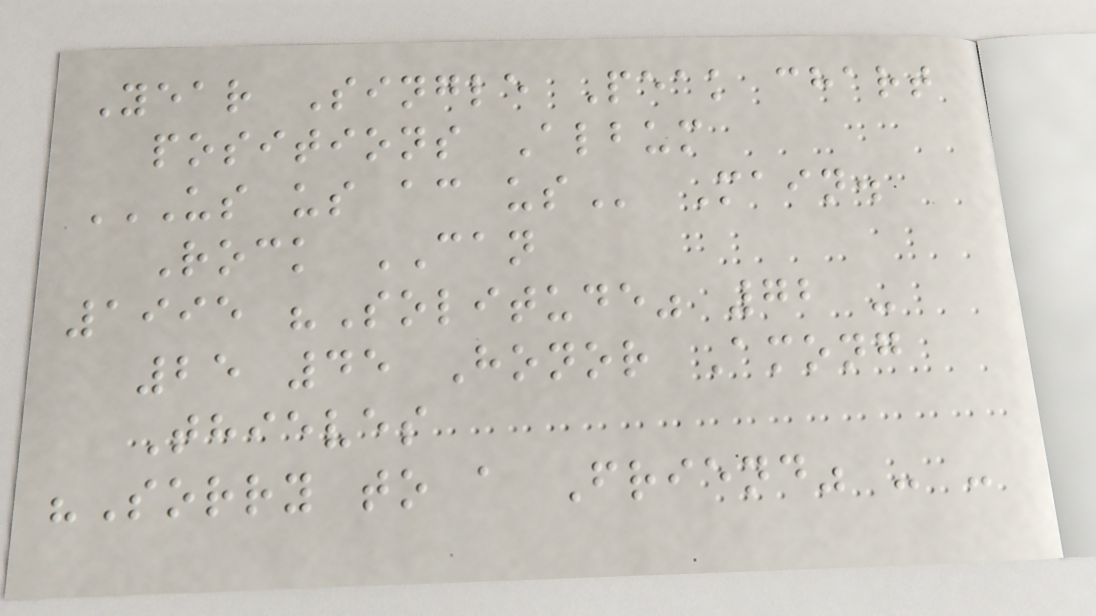Year Single Peak chart
positions Album
US US AC US Main.
Rock CAN
1995 "Solitude" 72 -
25 45 Honor Among
Thieves
"Sorry to a Friend" - -
